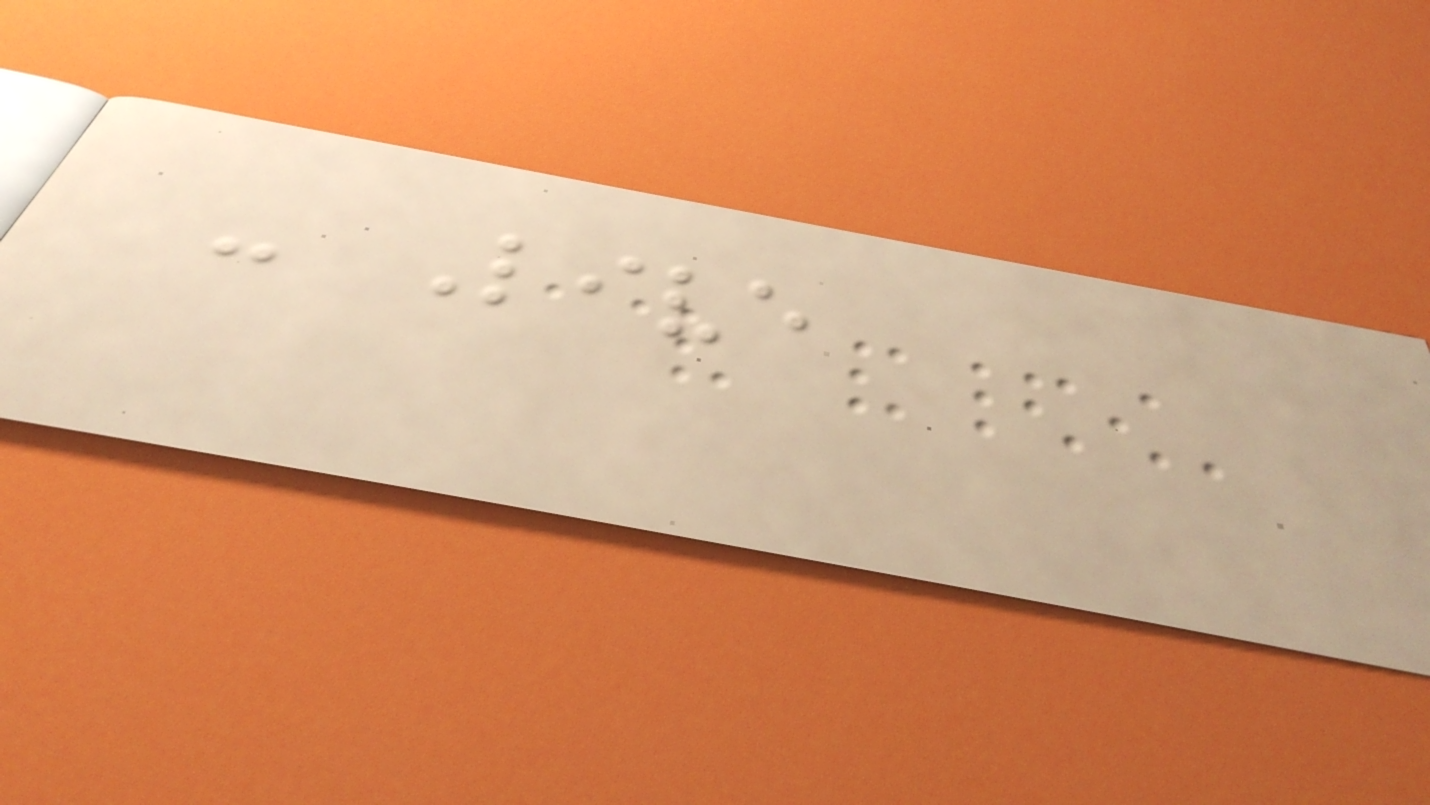- Live
